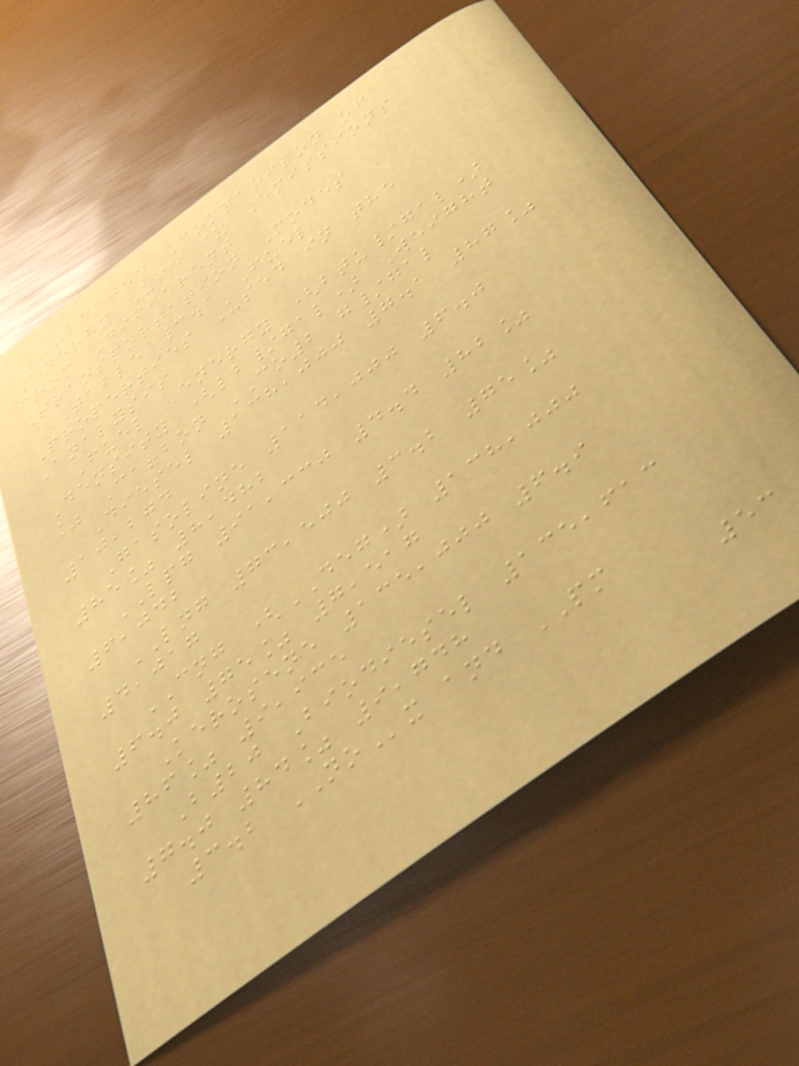Updated Comparison of
Energy Use & Emissions
from Different
Transportation Modes
Table 3.1 Fuel
Properties Used in the
Analysis
Fuel Energy (btu/gal)
Density (lb/gal) Weight
% Carbon CO2 g/gal
Diesel 138,000 7.1 87%
10,274
Gasoline 114,000 6.0
85% 8,482
LPG 91,330 4.4 82%
6,042
LNG 73,500 3.2 75%
4,017
CNG (DEG) 138,000
6.0 75% 7,517
Kerosene 135,000 6.9
86% 9,935
B20 Biodiesel 135,613
7.0 84% 9,748
3.2 NOx and PM
53
